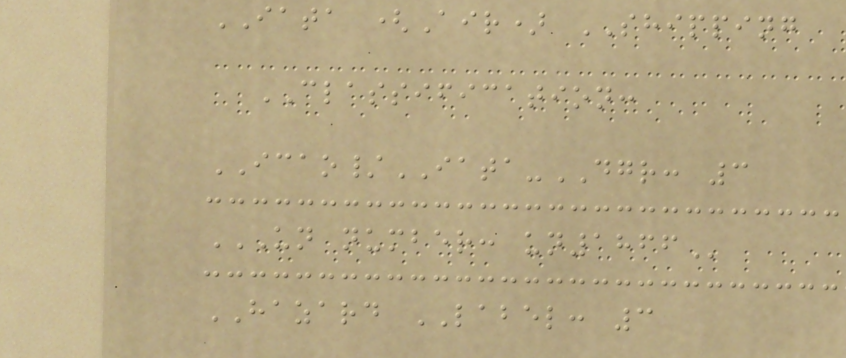IATA (Air) SHIPPING
CLASSIFICATION:
ICAO/IATA-DGR: 3
UN NUMBER: UN1866
HAZARD LABEL: 3
